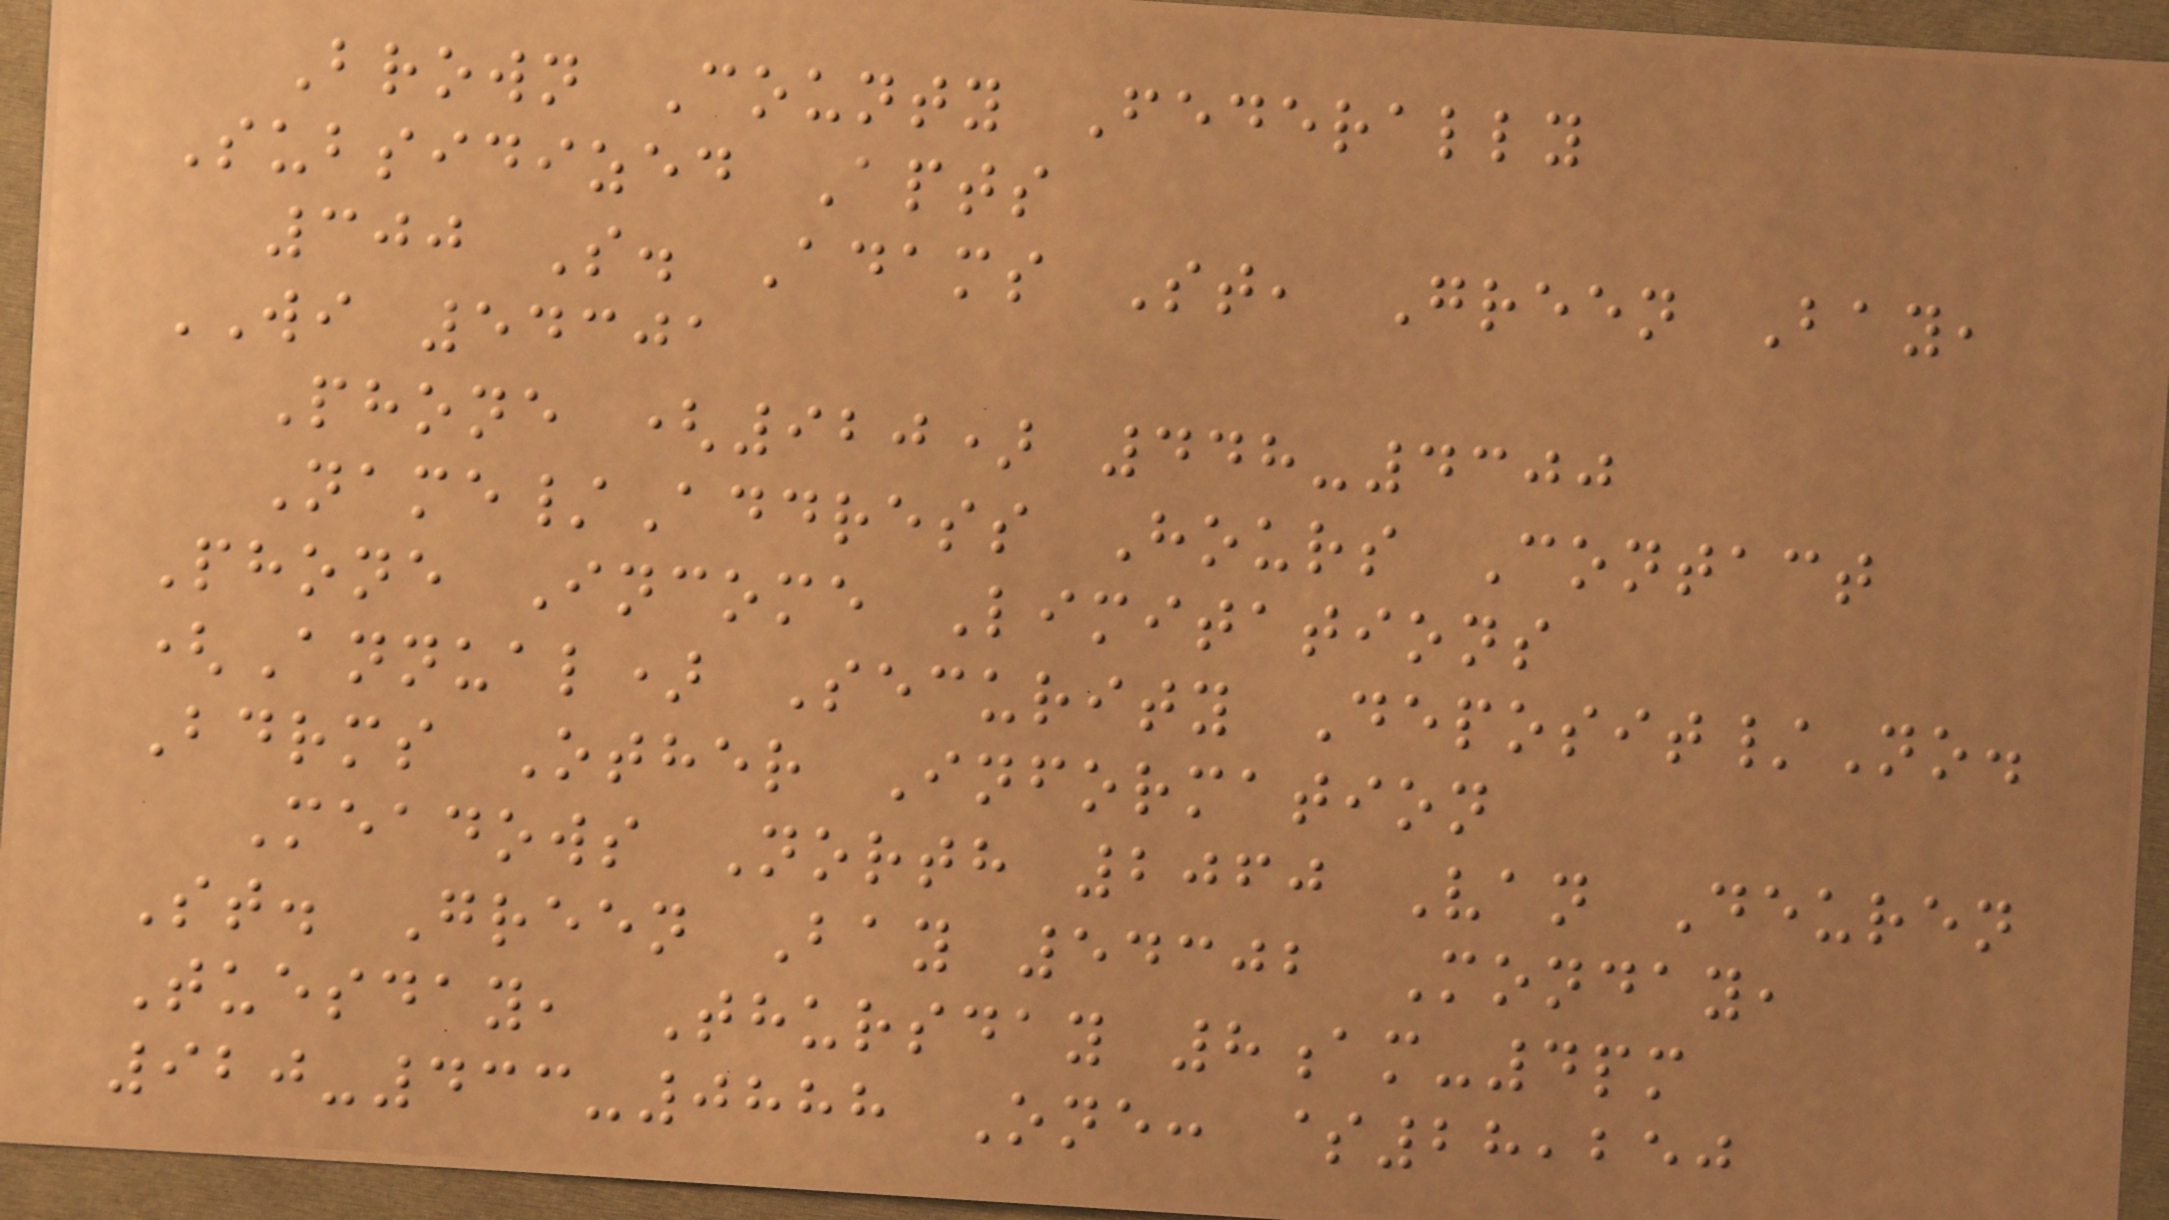Brown County Federally
Subsidized Apts
300 S. Adams St, Green Bay,
WI 54301
Phone (920) 448-4300
Name/Address Hours Contact
Phone Income Limitations
(Annual) Security Deposit/No.
Bdrms Other Information
Meadows North 2060 Van Deuren
St. Green Bay 54302 Monday,
Tuesday, Thursday 8am-4pm
920-433-0888 One: $28,250
